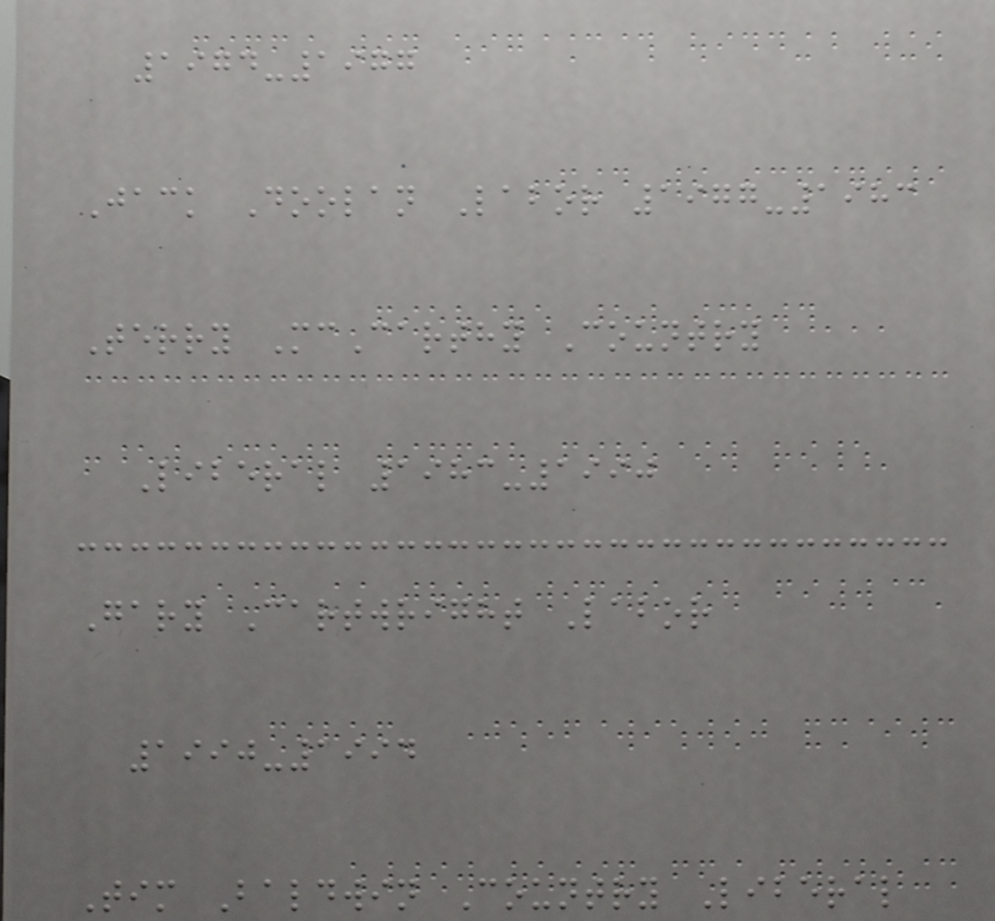1974-1977
Jack Doolan Labor 1977-1983
Terry McCarthy Country
Liberal 1983-1990
Gary Cartwright Labor
1990-1994
Tim Baldwin Country Liberal
